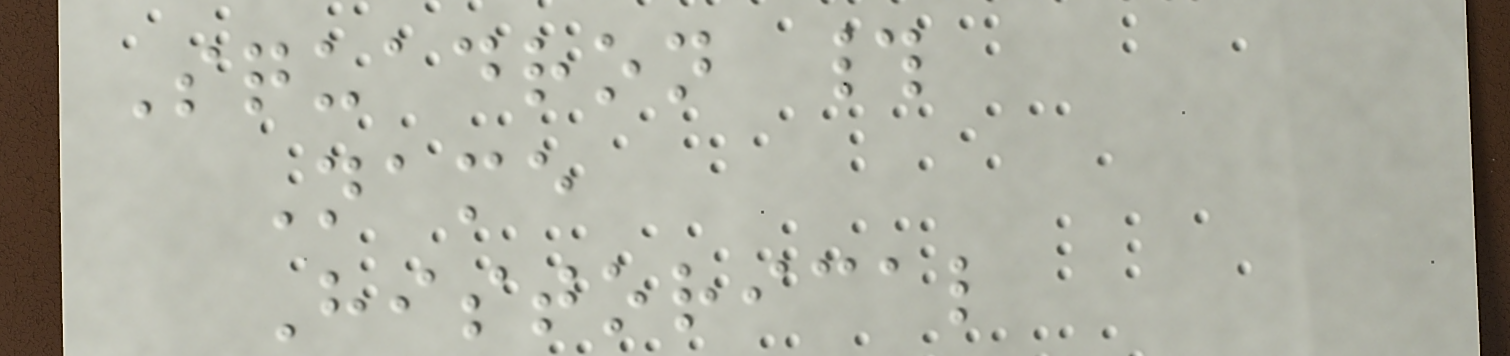Squadron #
Name
Historical
